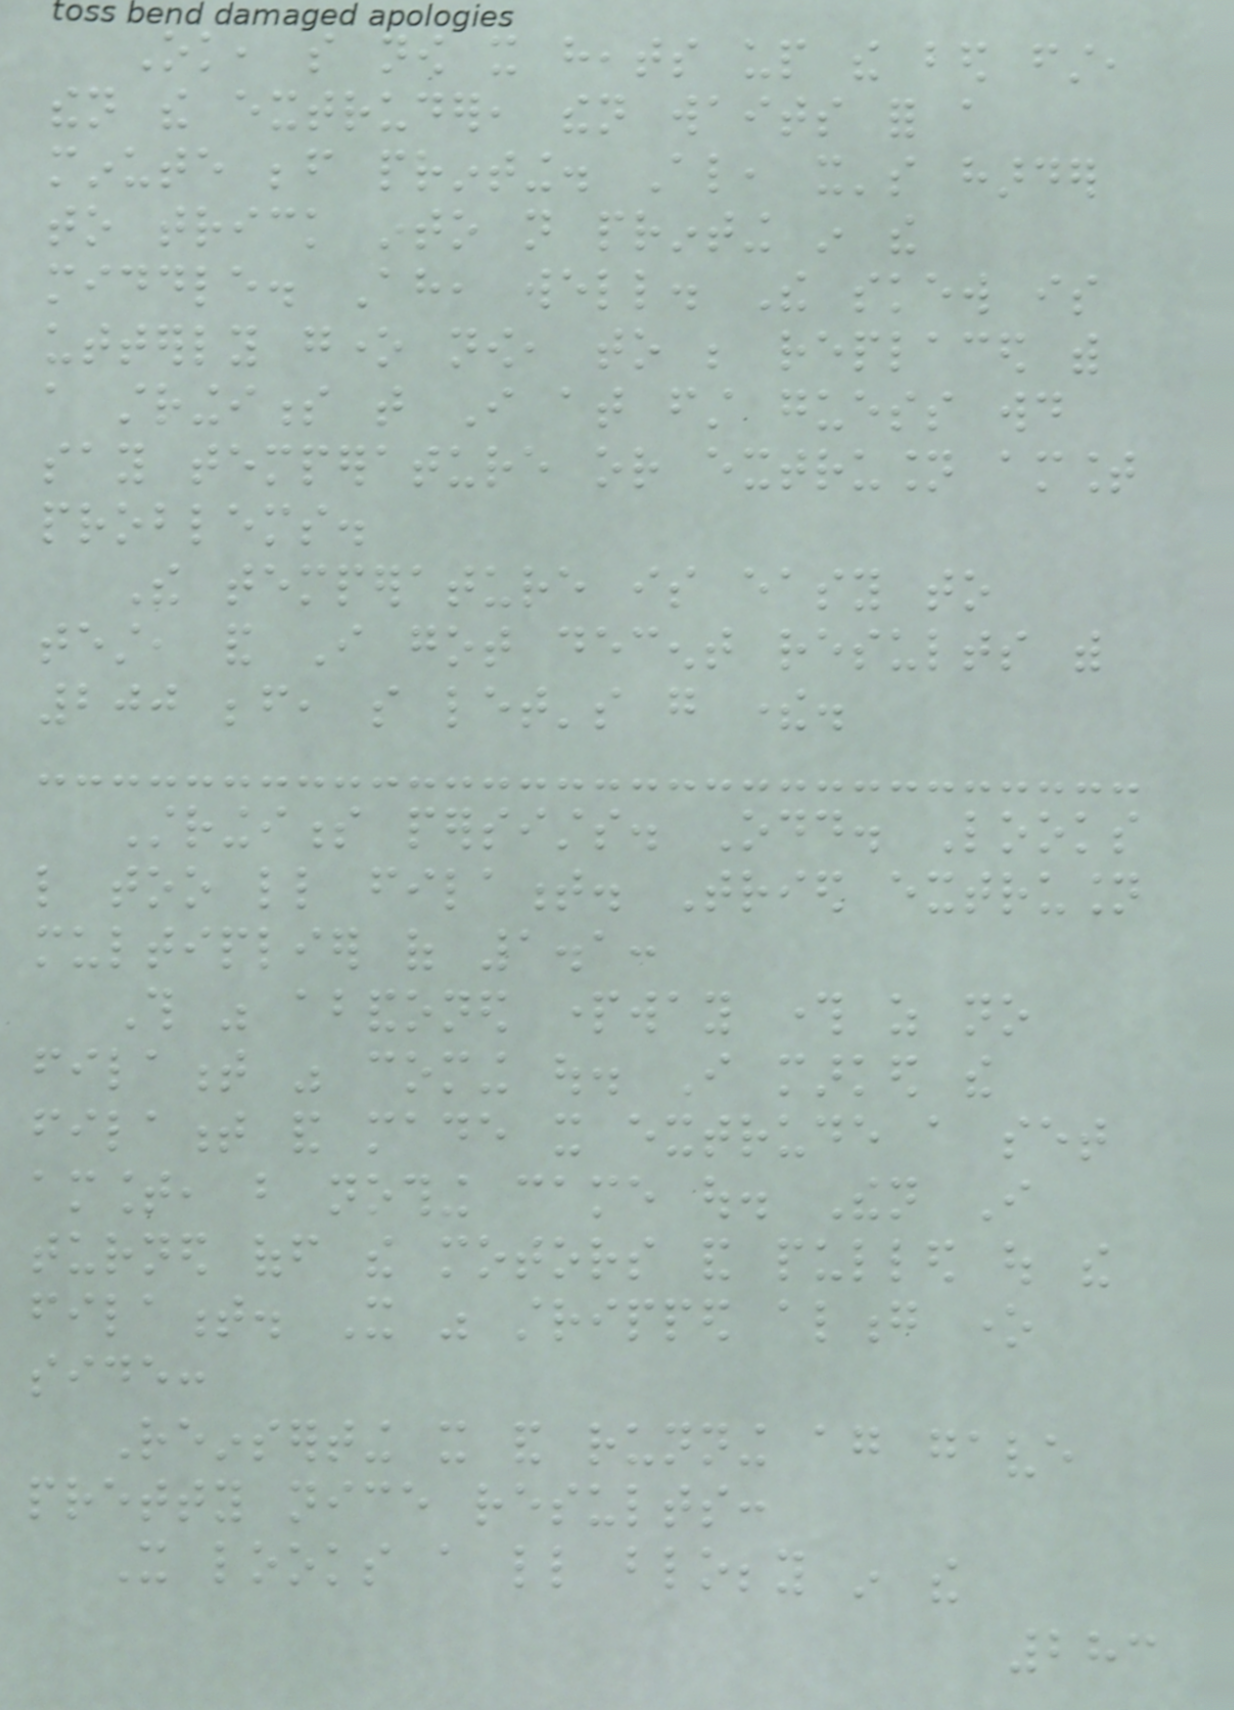Ok, so now it heats up the bed first,
then the extruder, then waits for a
minute before printing. Also, it's harder
to trick into not printing in the
middle. Ah, well. The skew is
utterly gone now, to be replaced with
a stringiness that I at first guess would
say temperature or extrusion amount
problems.
The temperature is easy to
test, and I got decent results with
200 before, so let's go there.
Stringiness persists. Odd. Looks
like too little filament. Tried extrusion
multiplier of 1.1:
This was abandoned partway through as no
filament was coming out. I marked the
filament and made it extrude a set
amount, but nothing came out. Then I
turned off the motors and pulled out the
filament. It was stripped along one
side:
Reinserting it and running again gave
pretty nice results:
It looks a little blobby in the
283
